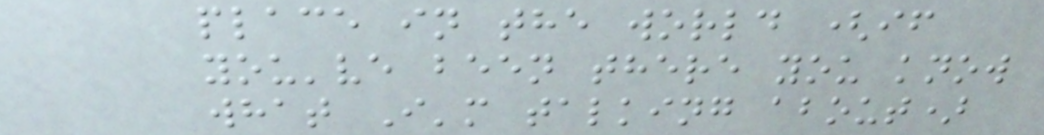place in the world (if
you've been there you know
what I'm talking about)
